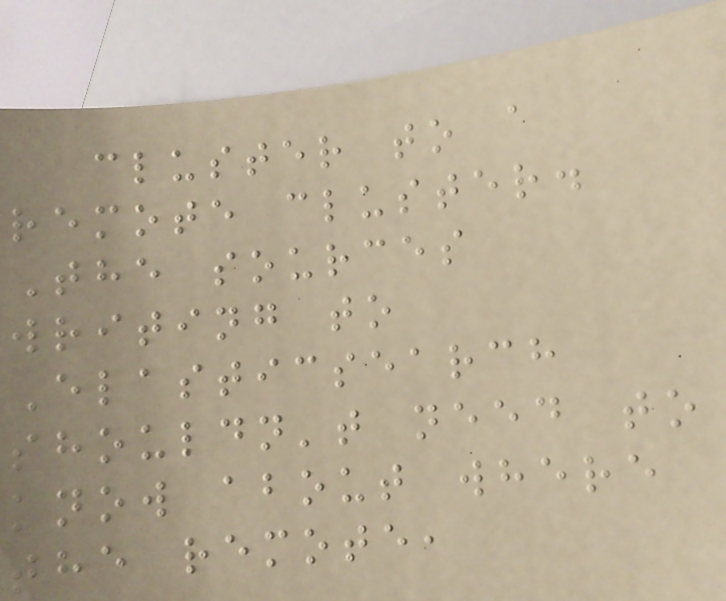cluster to a
remote cluster.
The sources
writing to
Elasticsearch
shouldn't need to
know about where
the remote,
